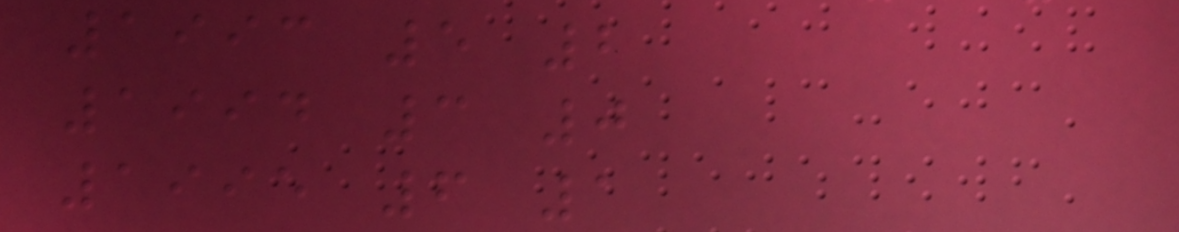1993 5 2
1994 3 0
1995 6 1
